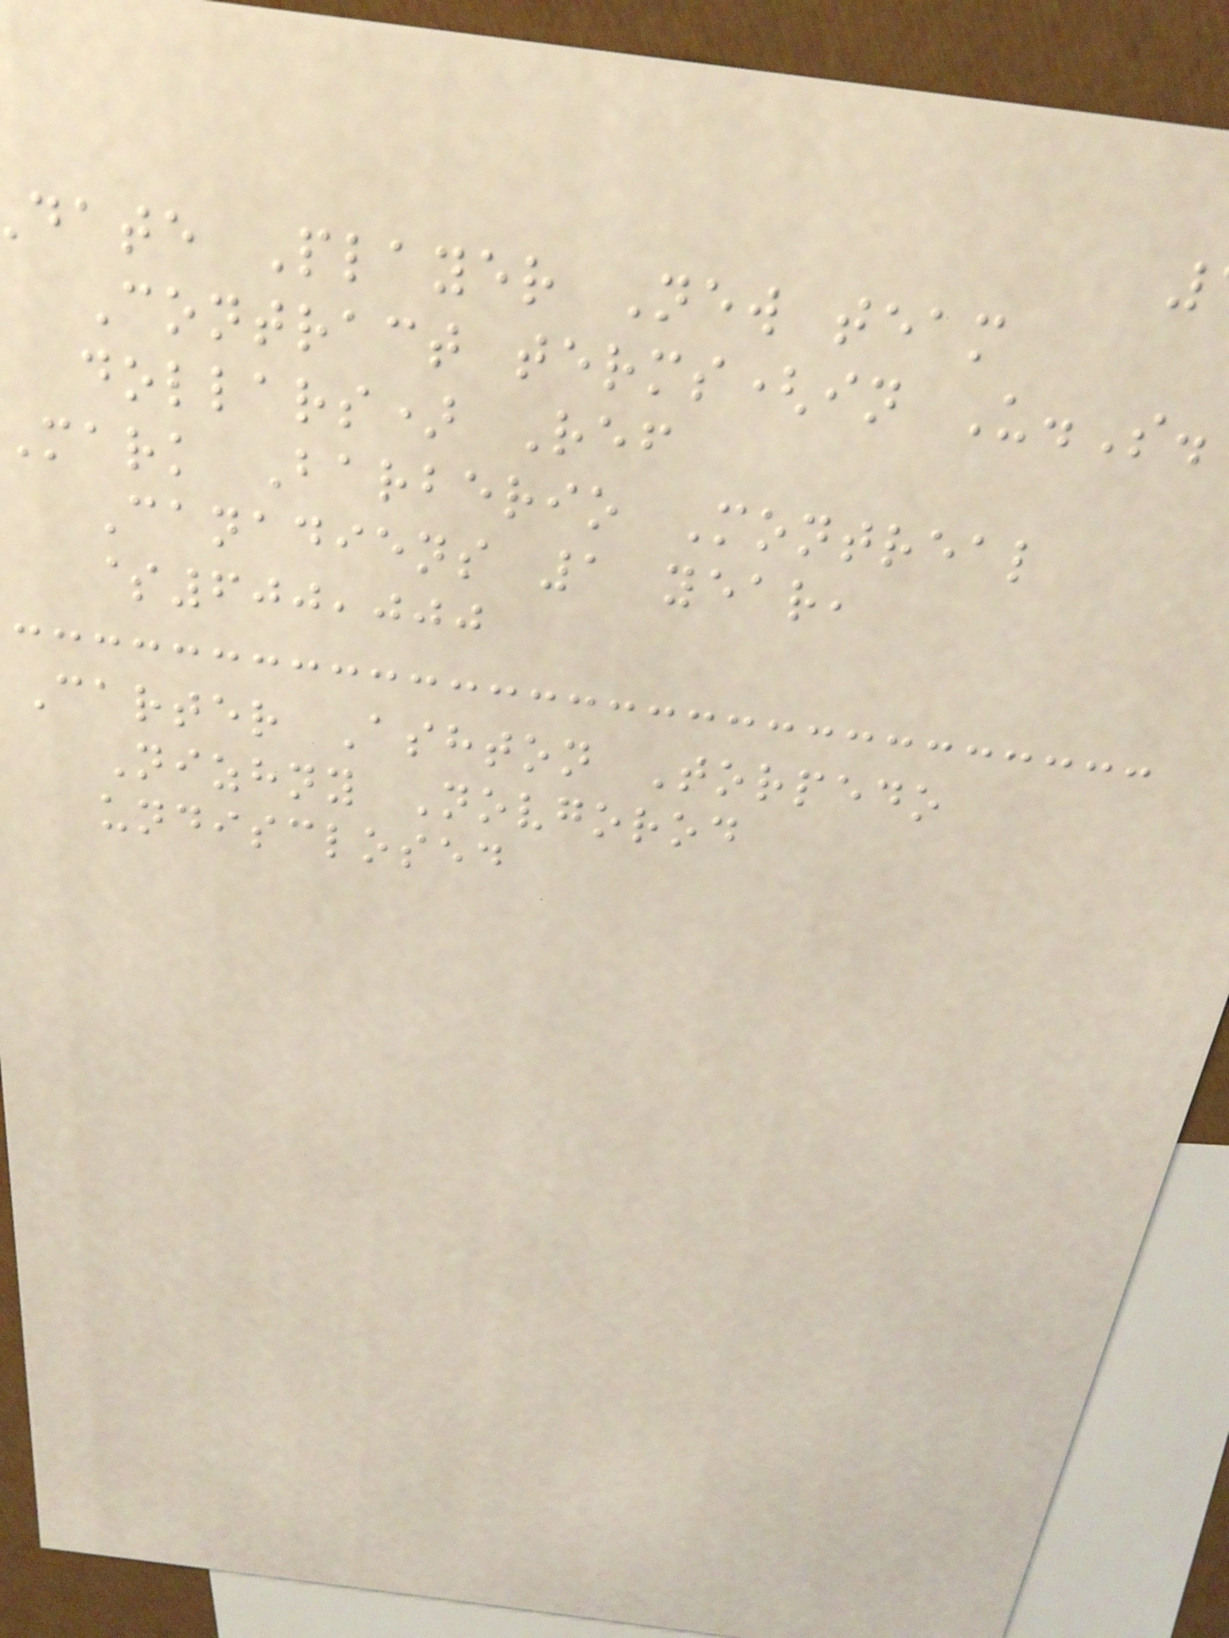date Player New team
Contract terms(in U.S.
dollars) Ref
mark Barberio Montreal
Canadiens 1 year,
$600,000
Carter Ashton Torpedo
Nizhny Novgorod
undisclosed
